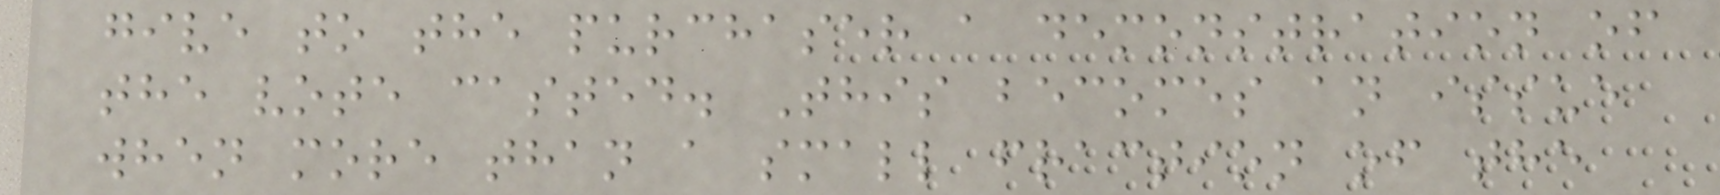give to the purchaser a demonstration of
the vote casted. This becomes an issue
when more than a small fraction of the
